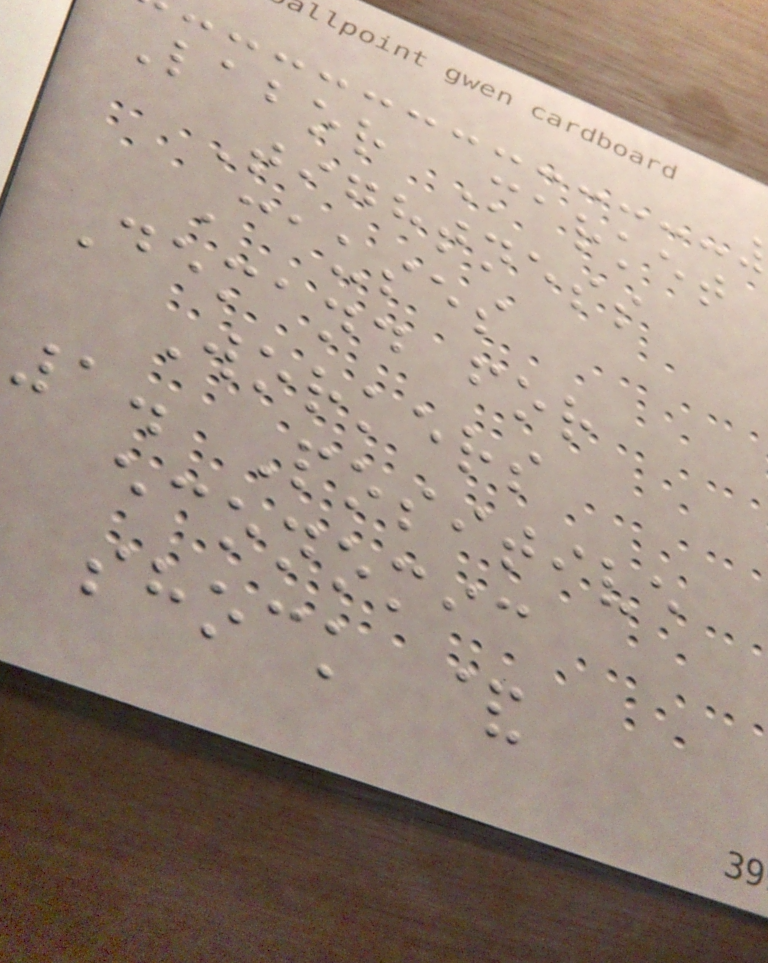Labor Market
Tightness
Causes
Demand for
Workers
1. Positive
economic
shock &
